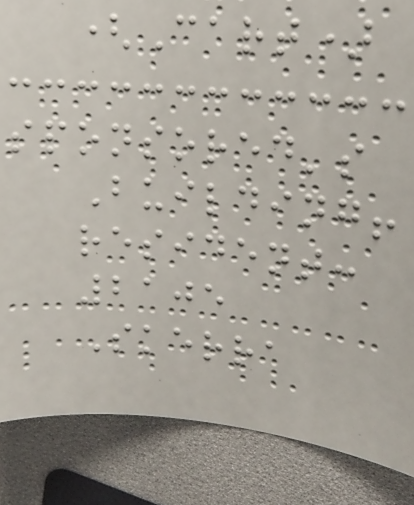(Cart)
sponsored's
Building!
resident:
2105
Skerra
